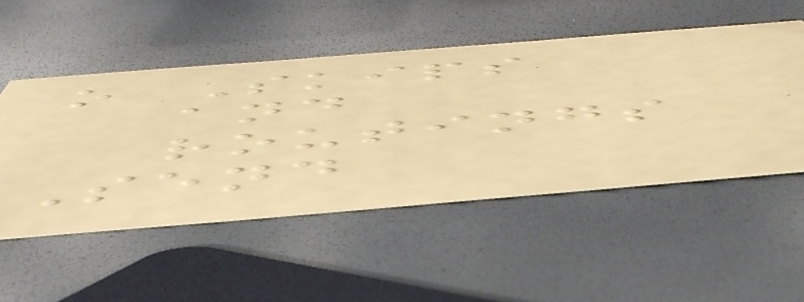o Skips
and
routings
Send
